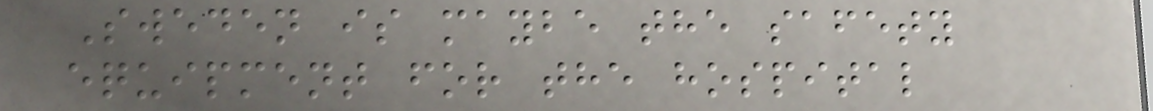Sweden is maybe the safety
equipment for the hospital
